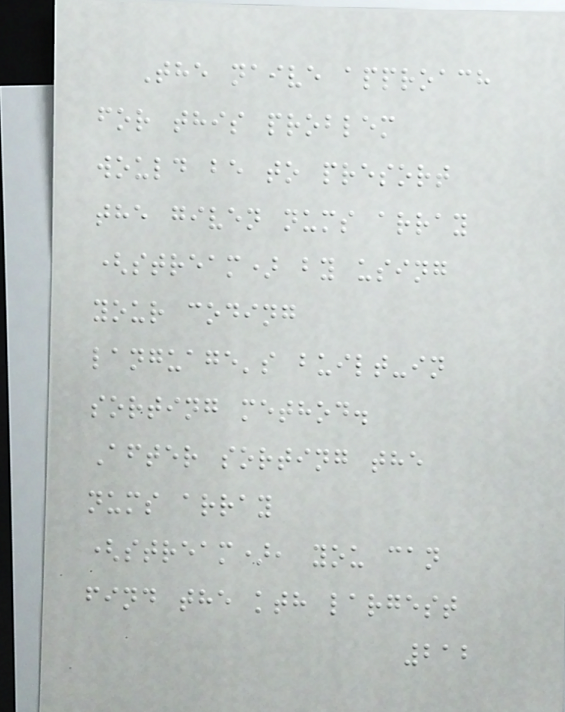The naive approach
for this problem
would be to presort
the given nums array
(stream) by using
your coding
language's built-in
sorting method.
After sorting the
nums array
(stream), you can
find the kth largest
212
